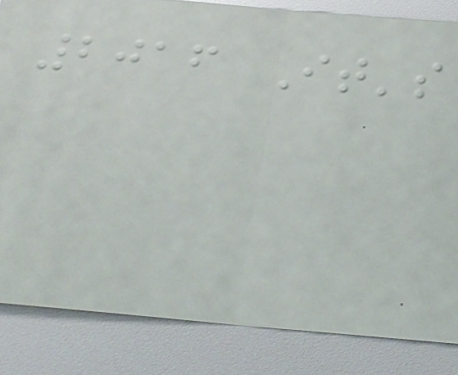2016 It's
